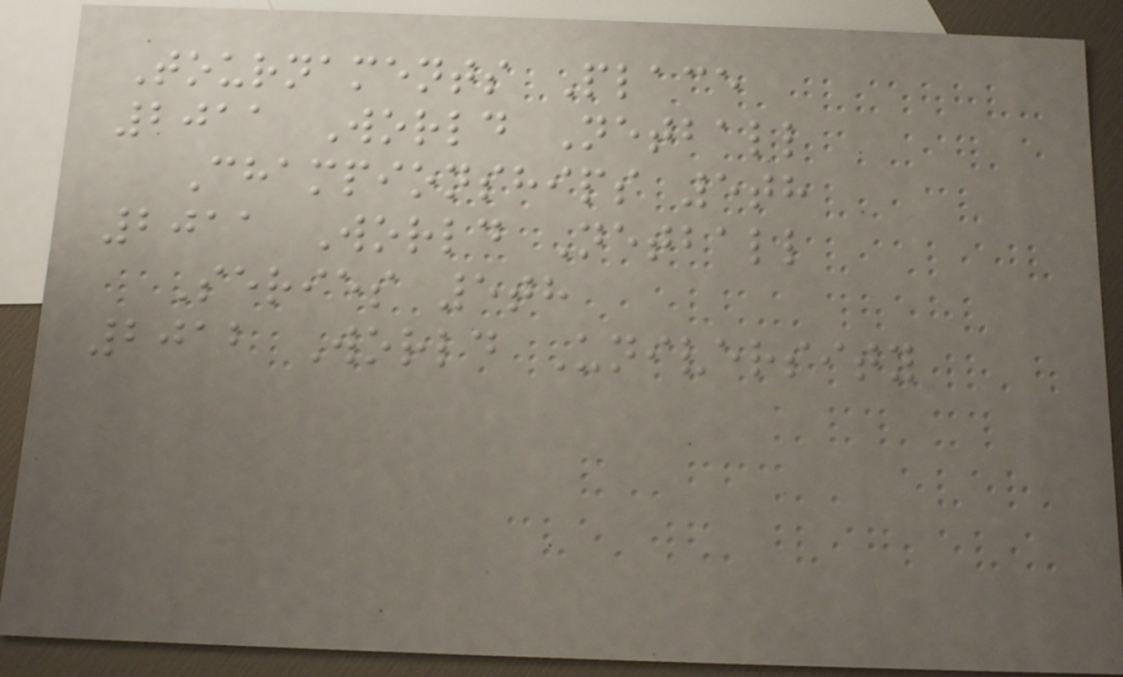Tournaments Place
2011 World Netball
Championships 5th
2011 World Netball
Series 5th
2012 World University
